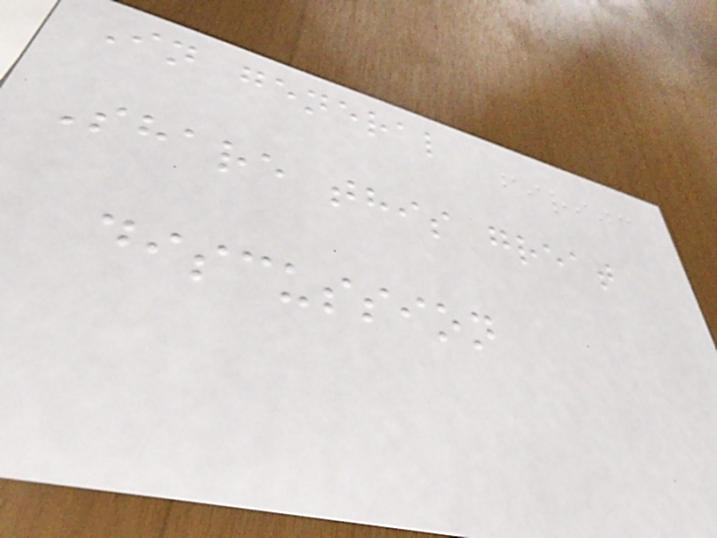In general
Share this great
discussion
